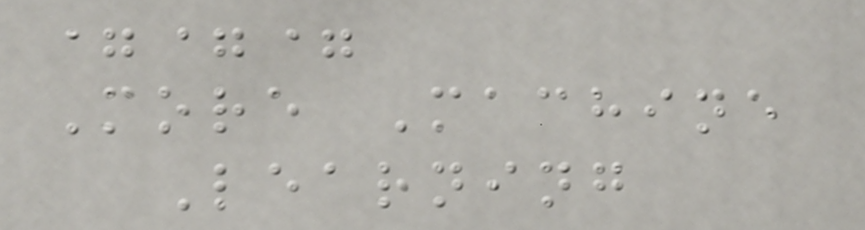===
More Machine
Learning
